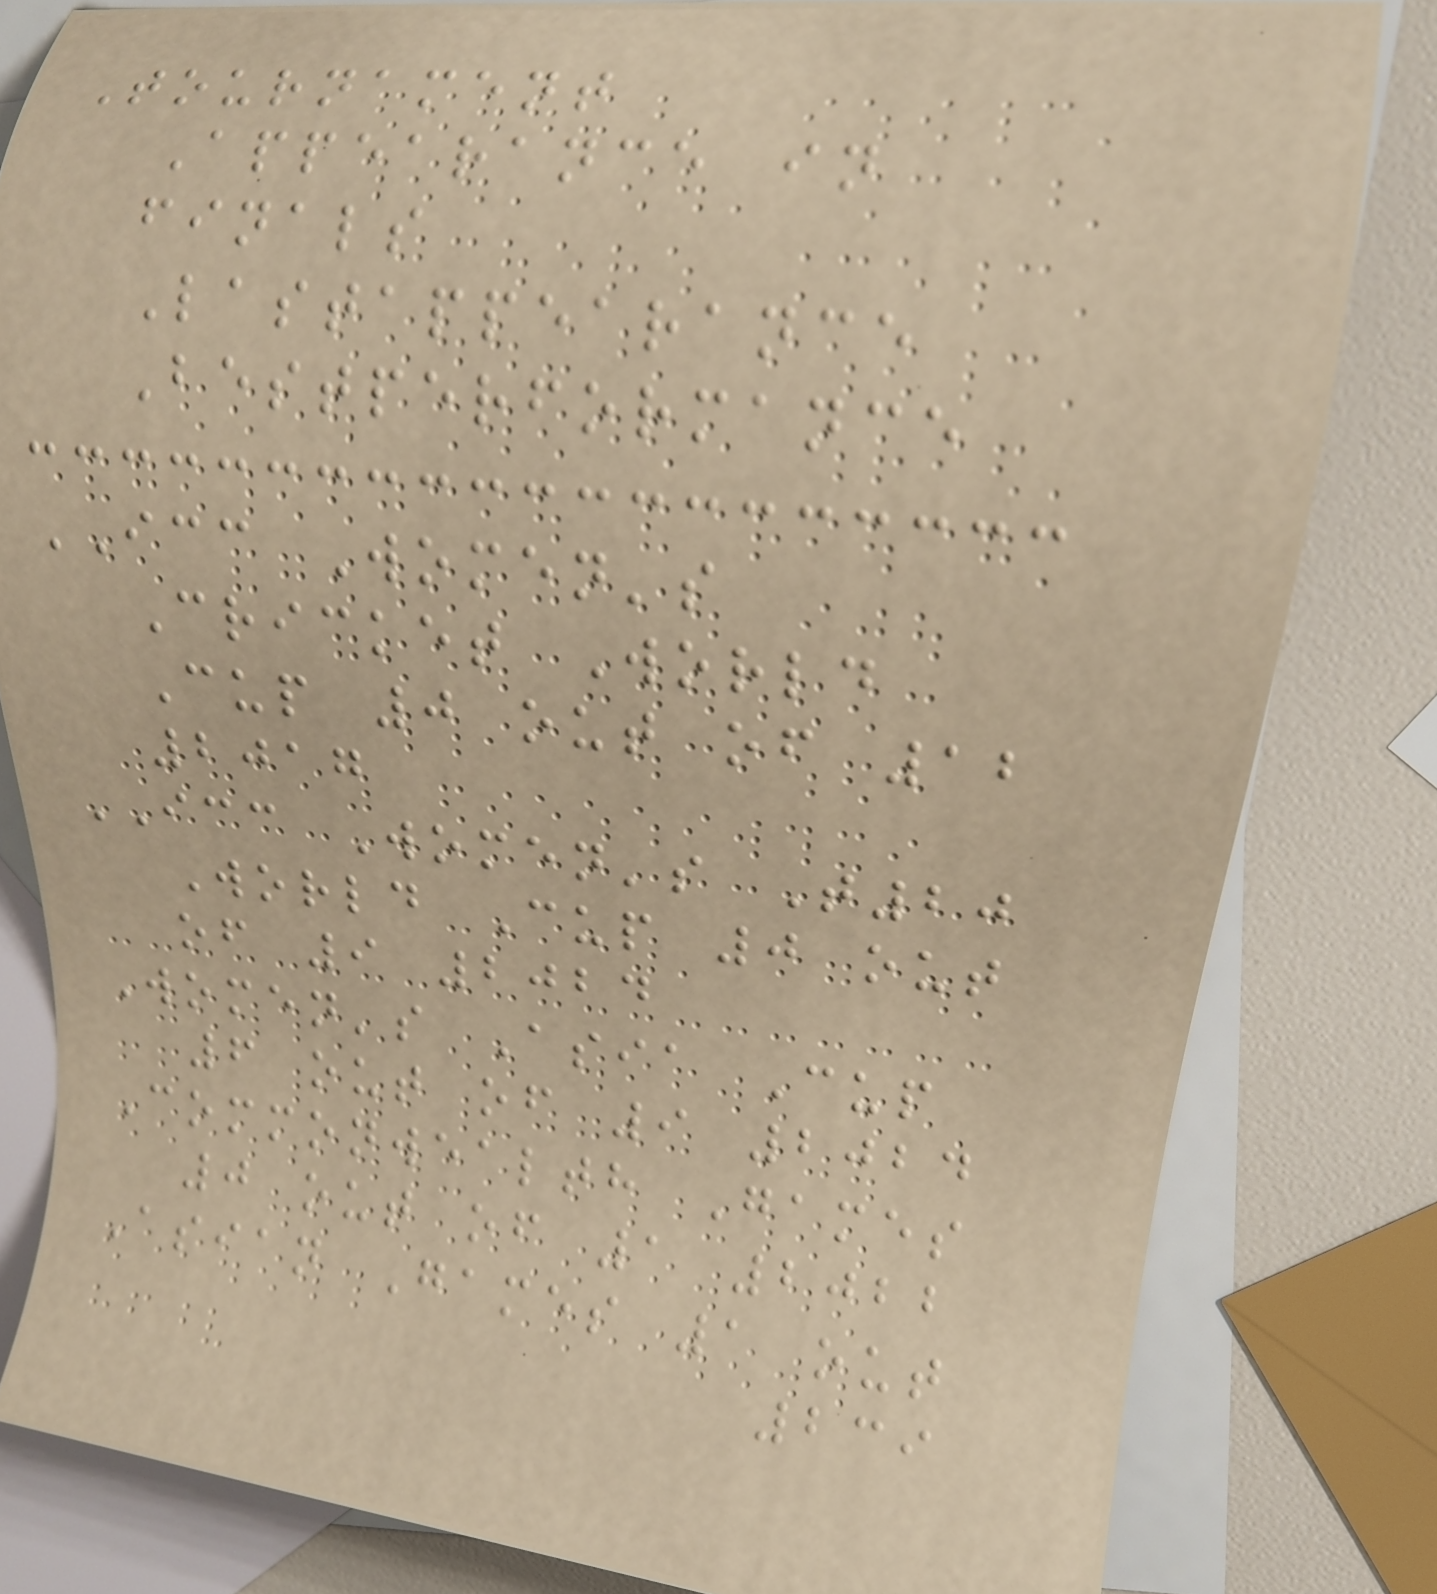Tournament
Appearance in
finals
Lastappearance
Bestperformance
ICC Women's
Cricket World
Cup 0 out of 12
2017
ICC Women's T20
World Cup 0 out
of 9 2024
Women's Asia Cup
6 out of 9 2024
Commonwealth Games
0 out of 1 2022
Asian Games 1 out
239
